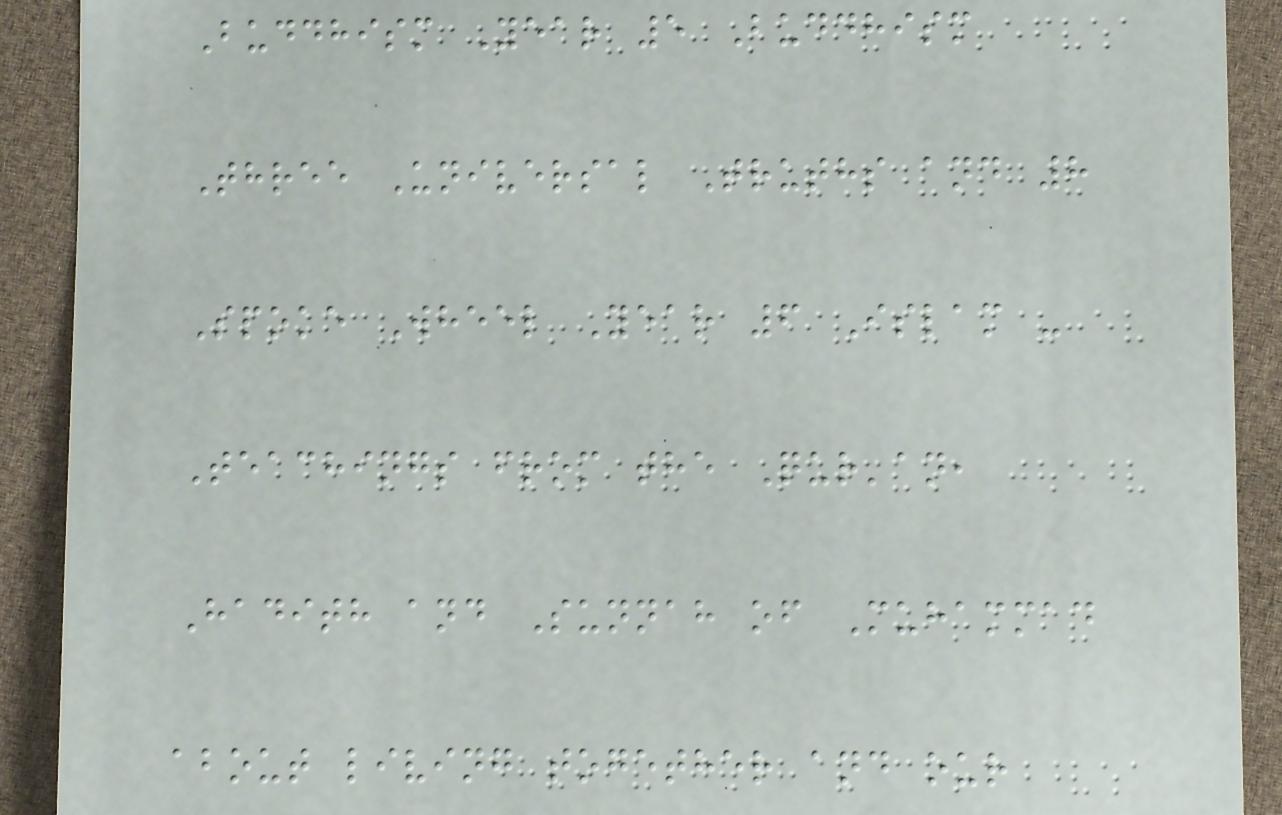Buddhism Year 5 Buddhism
Three Universal Truths and 8
Spoke Wheel Year 6 Islam -
Teachings from the Qur'an,
Hadith and Sunnah of Muhammad
about living together and our
